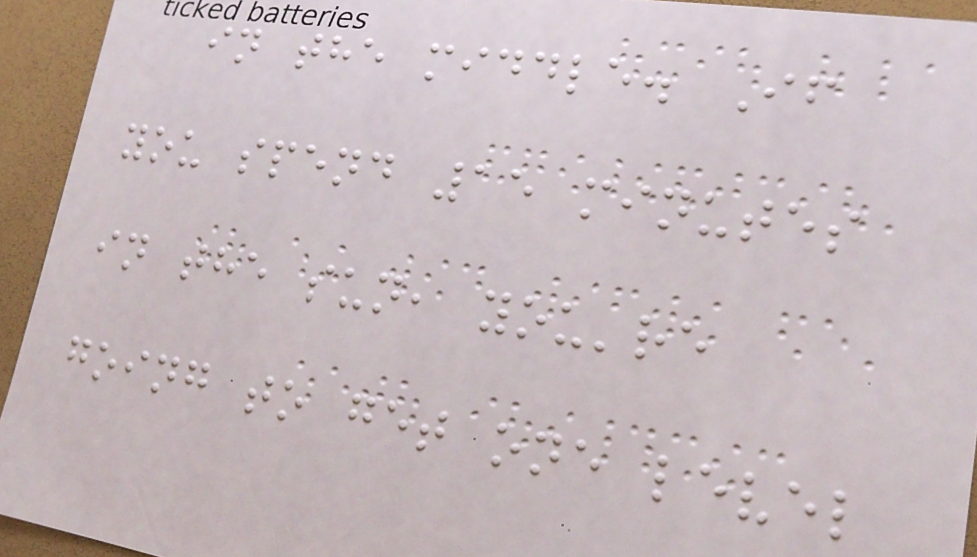in the middle. If
you spend 15 minutes
in the sun, you're
going to get one level
